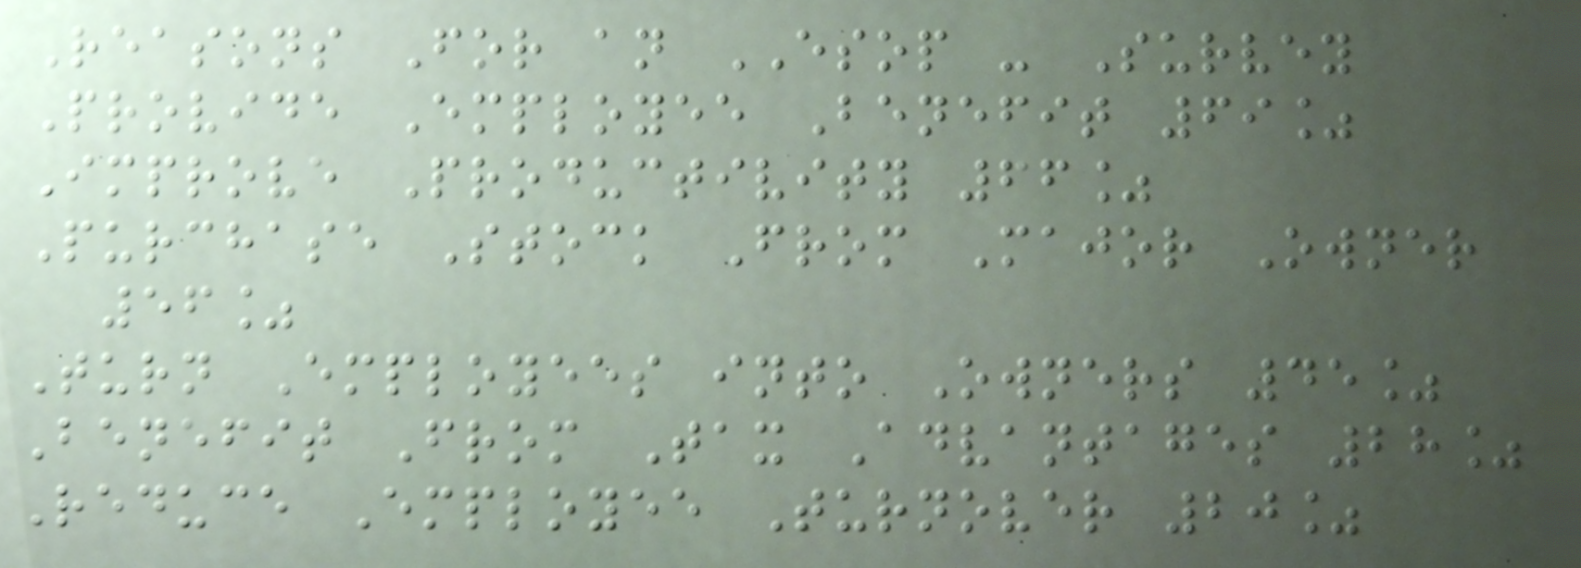Reasons For an ESOP - Survey
Provide Employee Benefit 69%
Improve Productivity 66%
Purchase Stock From Major Owner
56%
Turn Employees into Owners 45%
Benefit From Tax Advantages 28%
Reduce Employee Turnover 20%
